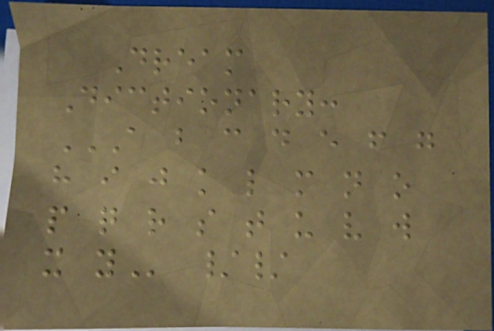Dream
Dictionary:
A B C D E F G
H I J K L M N O
P Q R S T U V W
X Y //
